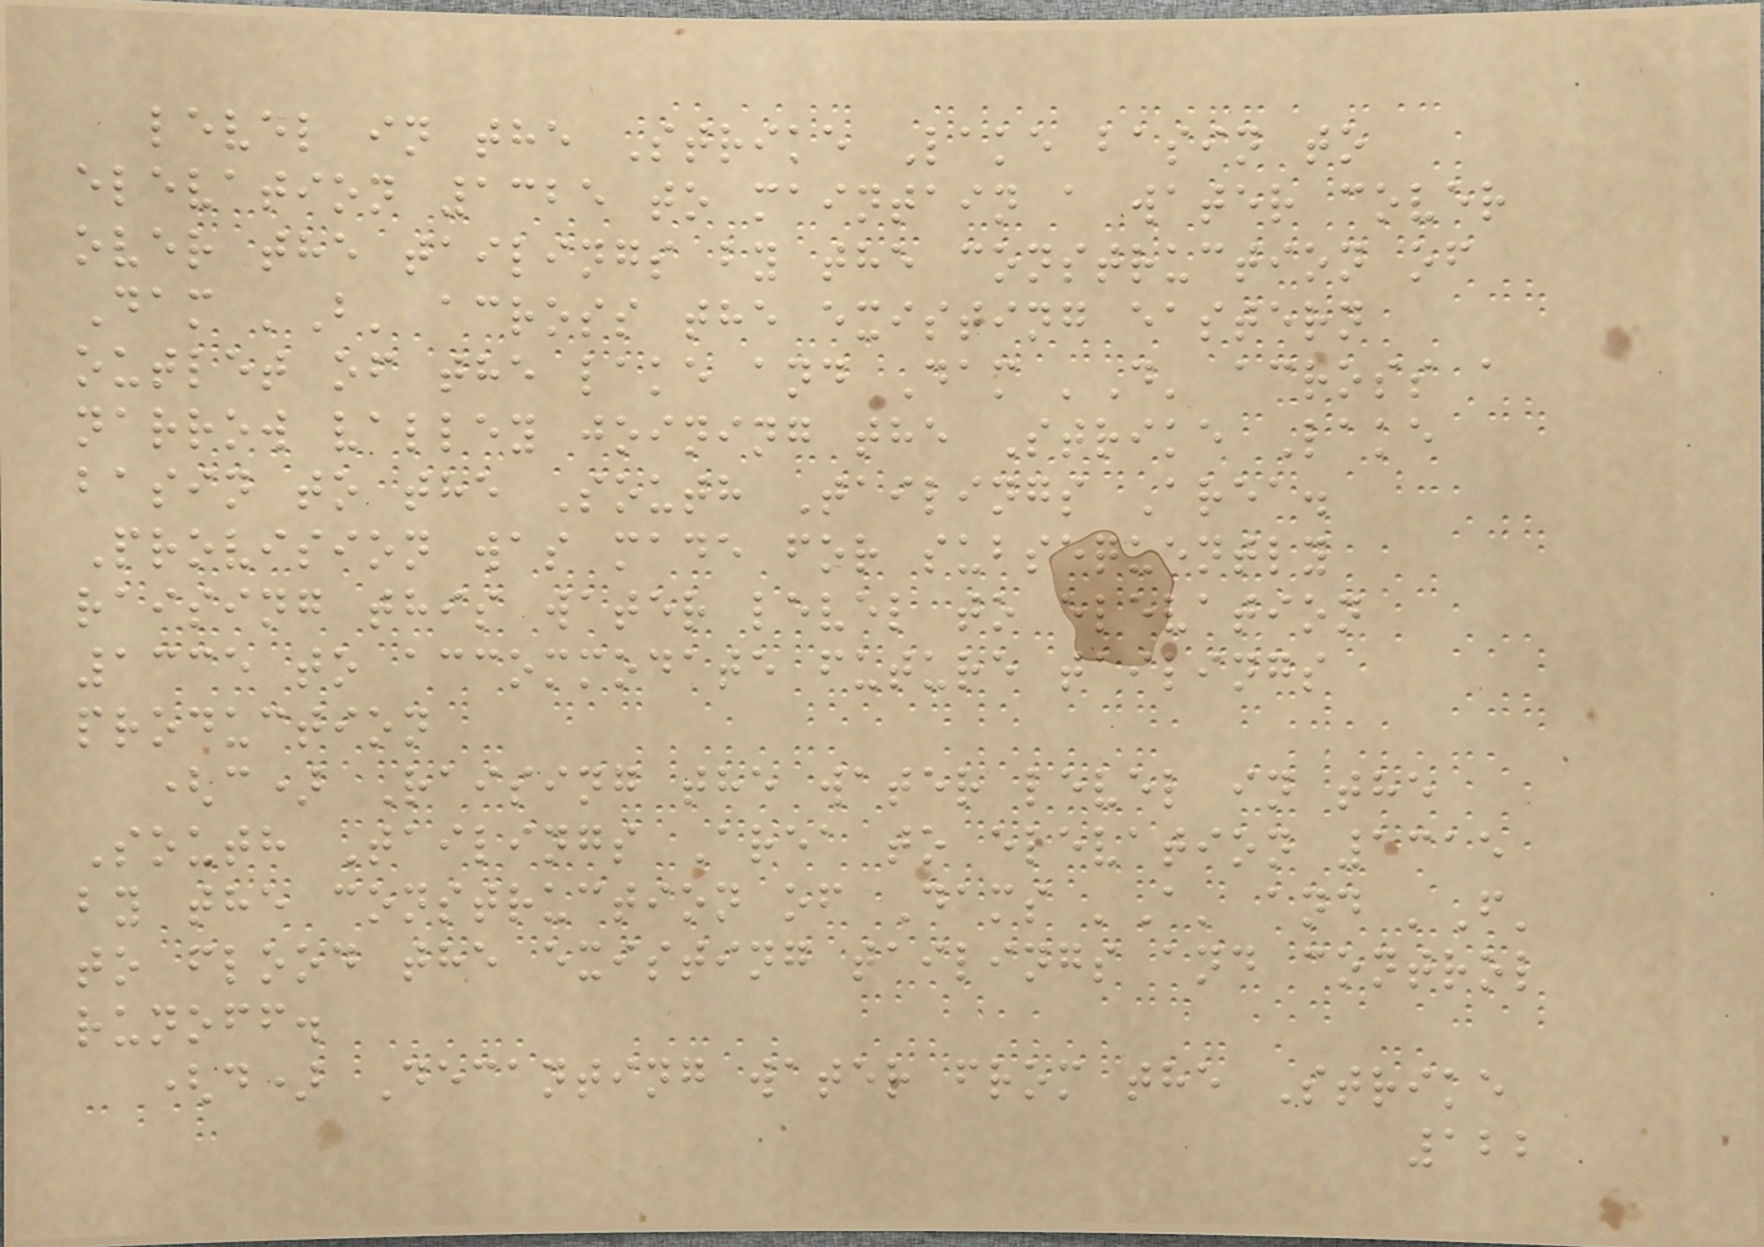level in the Strike Lake basin to
elevation 1325 to maintain a water cover
over the tailings by the construction of
Dam 'B' across the existing eastern
outlet of the lake and Dam 'D' across a
narrow valley joining the Strike Lake
basin to the South Tailings Area.
Provision was made for subsequently
raising this water level to elevation
1335 to accommodate future tailings
production
(c) Raising the water level in the
South Tailings Area to elevation 1315
by the construction of Dams 'A' and 'F'
to flood the existing tailings and control
runoff.
(d) Decanting water from the Strike
122
